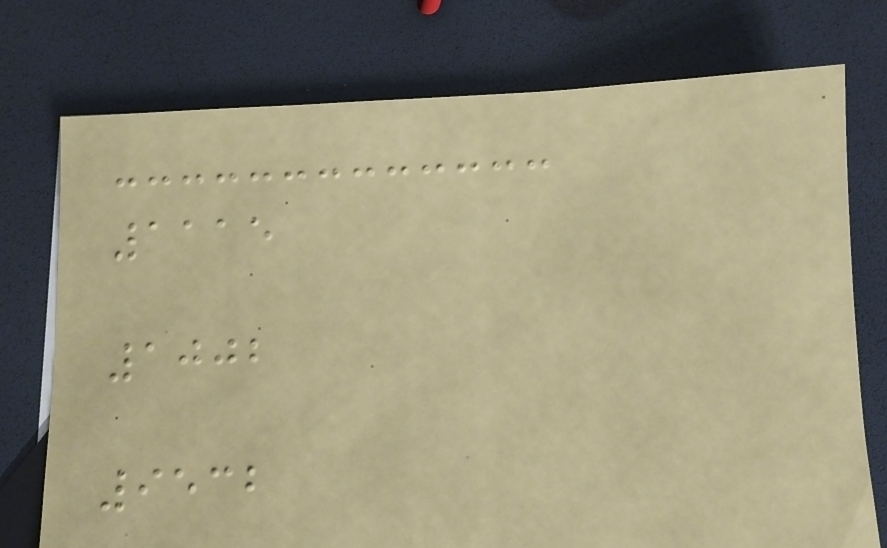1115
1002
9532
